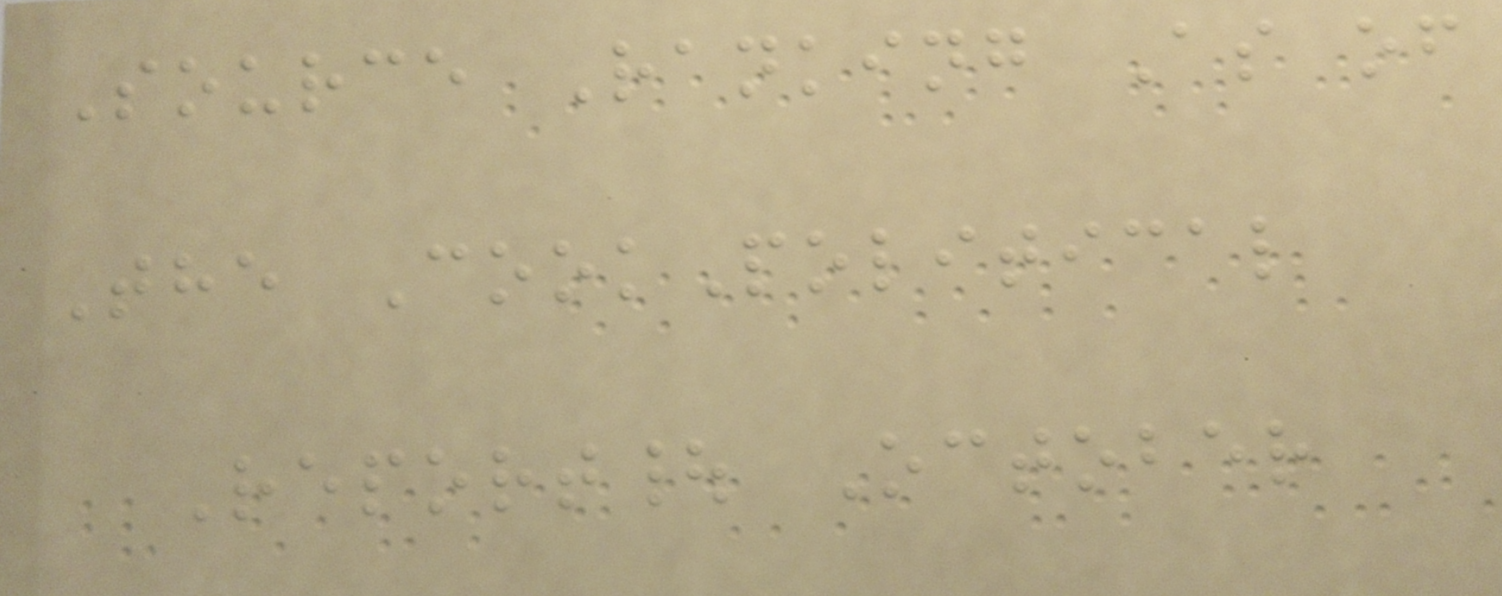Source Ranking As of
The CookPolitical
Report| October
